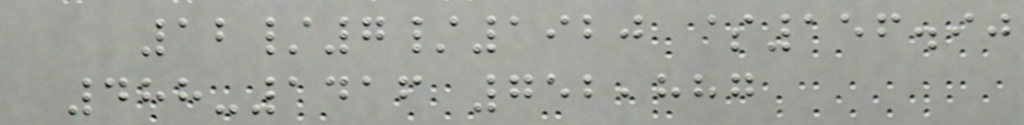12/7/1920 $156.90
488-1416 752,887
